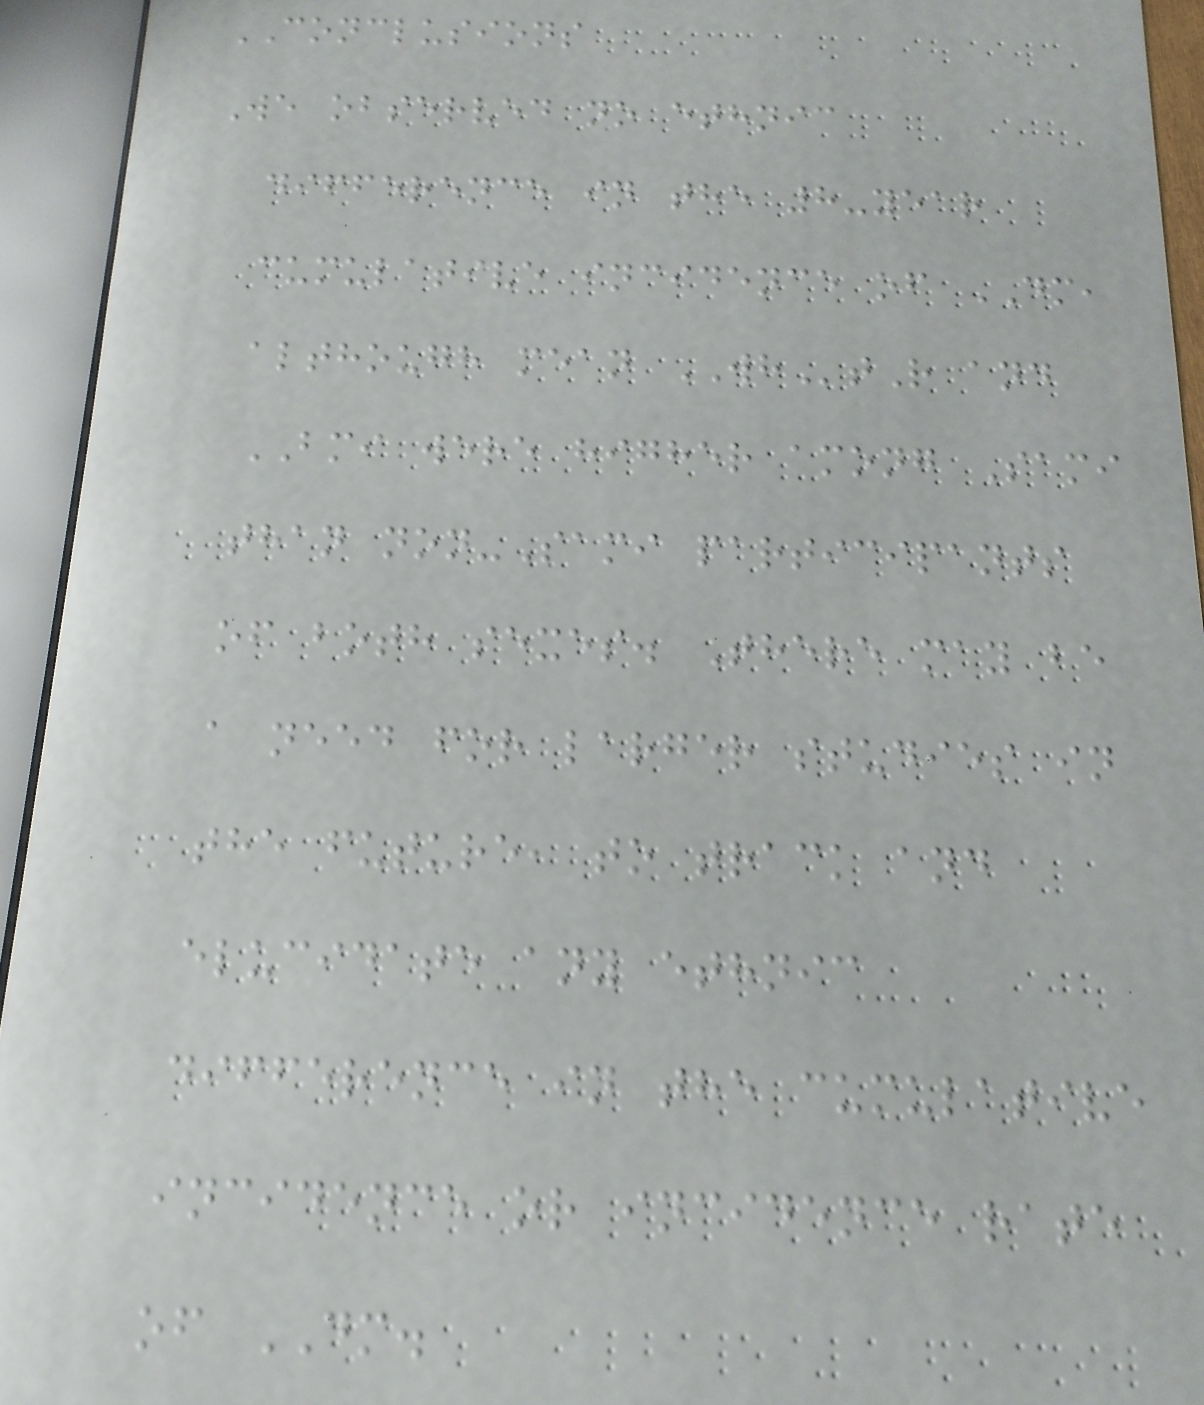CONCLUSIONS
We observed no ethnic
difference in the 8-year
cumulative incidence of DM,
although mean WHtR and
BMI were higher among Sami
than non-Sami participants
of both sexes. There may be
a need for larger studies in
the future, to track and
elucidate any ethnic
difference in the cumulative
incidence or incidence rate
of DM.
